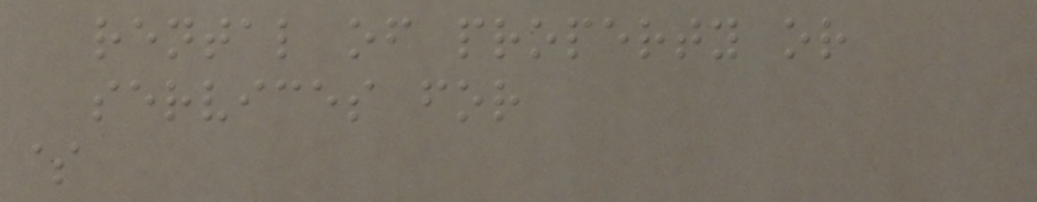rental of property or
services for
$
